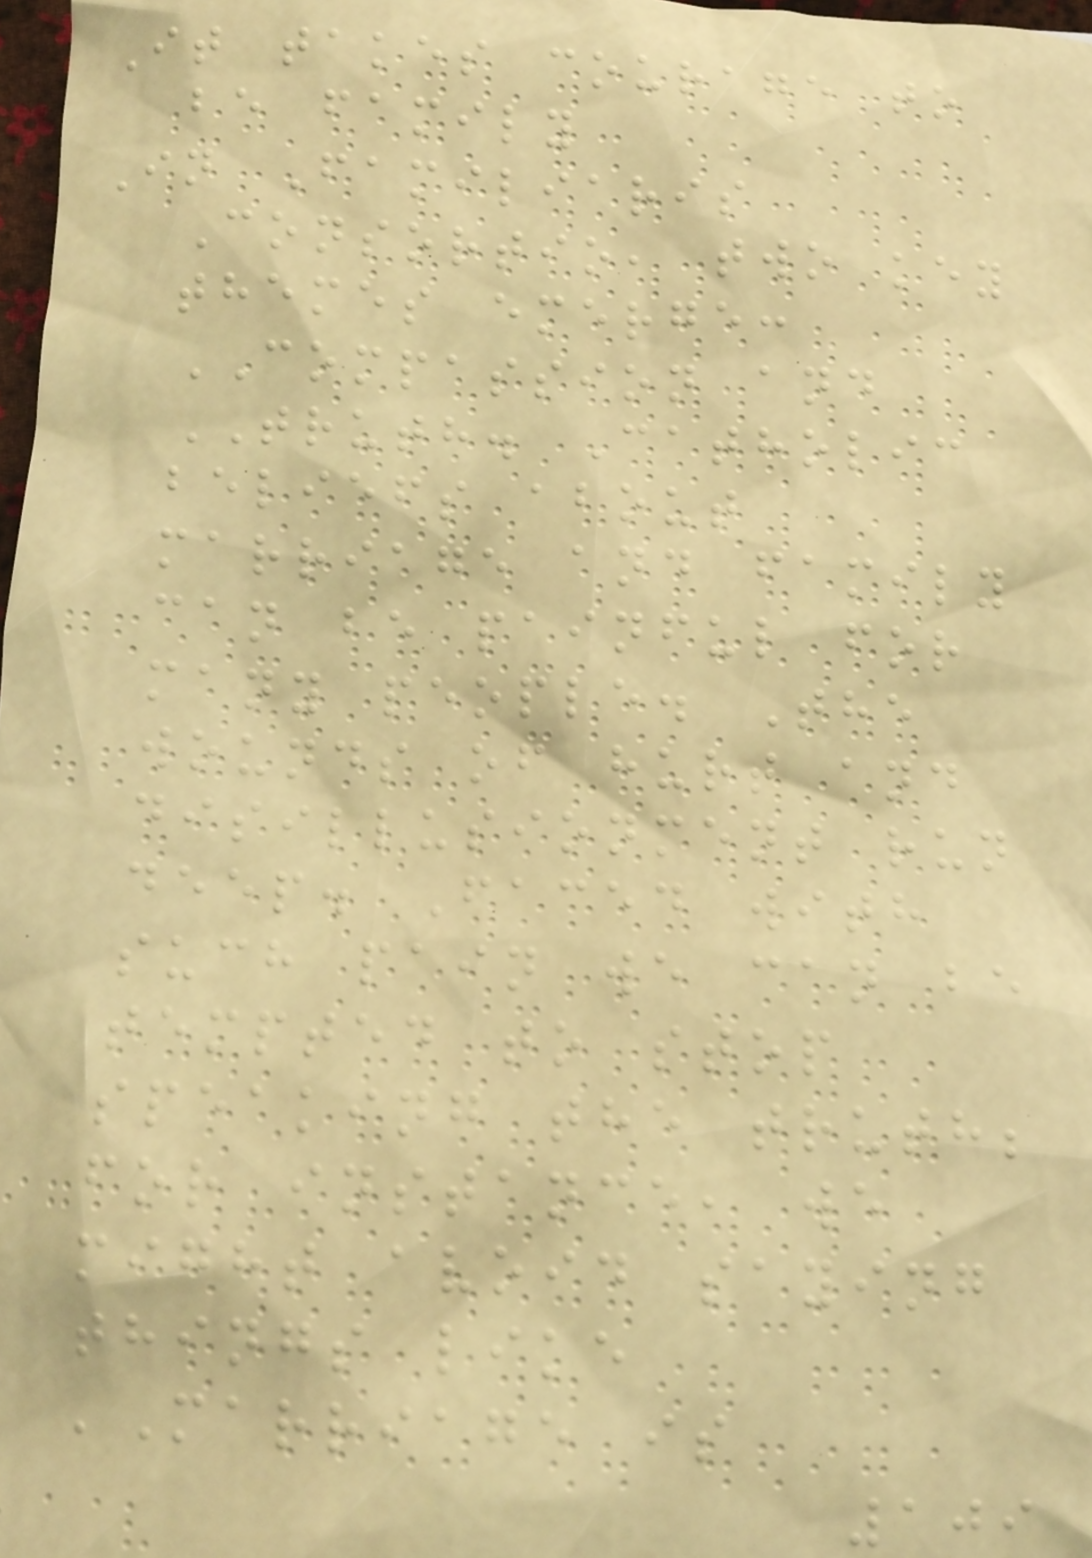It takes courage to
be family
In Familiaris
Consortio, two key
themes emerge:
COMPASSION and
TRUTH. Catholic
beliefs about
marriage and family
can be painful for
many people. The
wounds of hurt and
disillusionment run
deep. Faced with
such pain we can be
tempted to stop
speaking the truth;
for instance, we
might avoid saying
things like
'Marriage is
109
